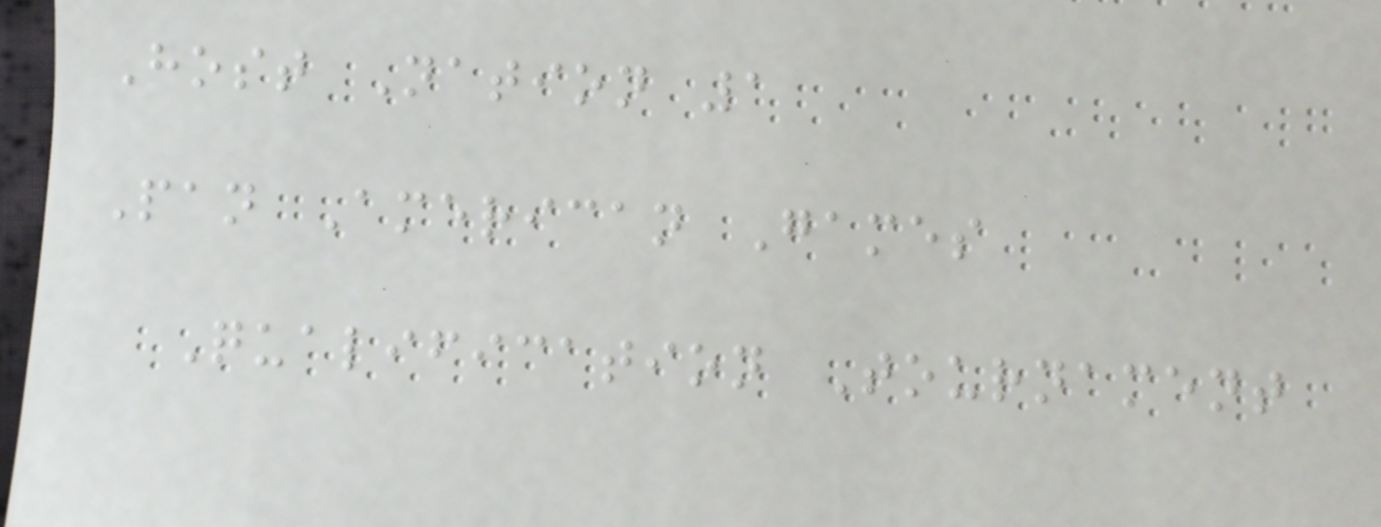Host Nation 1
Pan American Games
Qualification Tournament
